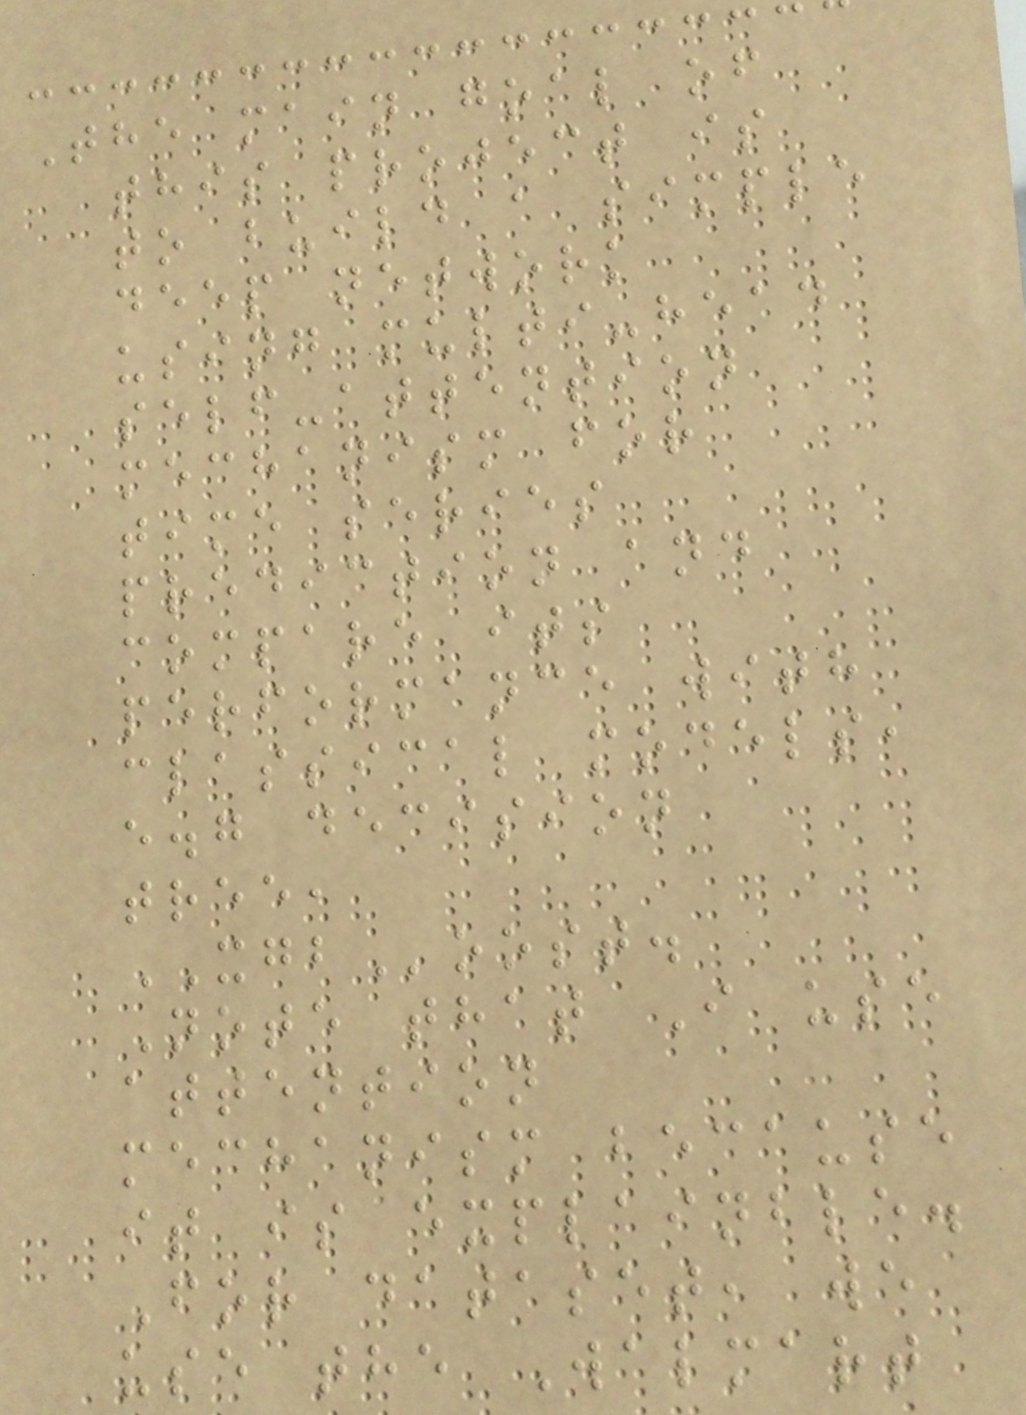The main goal of
this project is
to build a simple
deep network
using multi-head
self-attention
mechanism for
time series
prediction and
compare its
performance with
classical models,
e.g decision
tree,
XGBoost.
Note that I use
attention
mechanism because
it is explainble.
For dataset, we
use the Walmart
